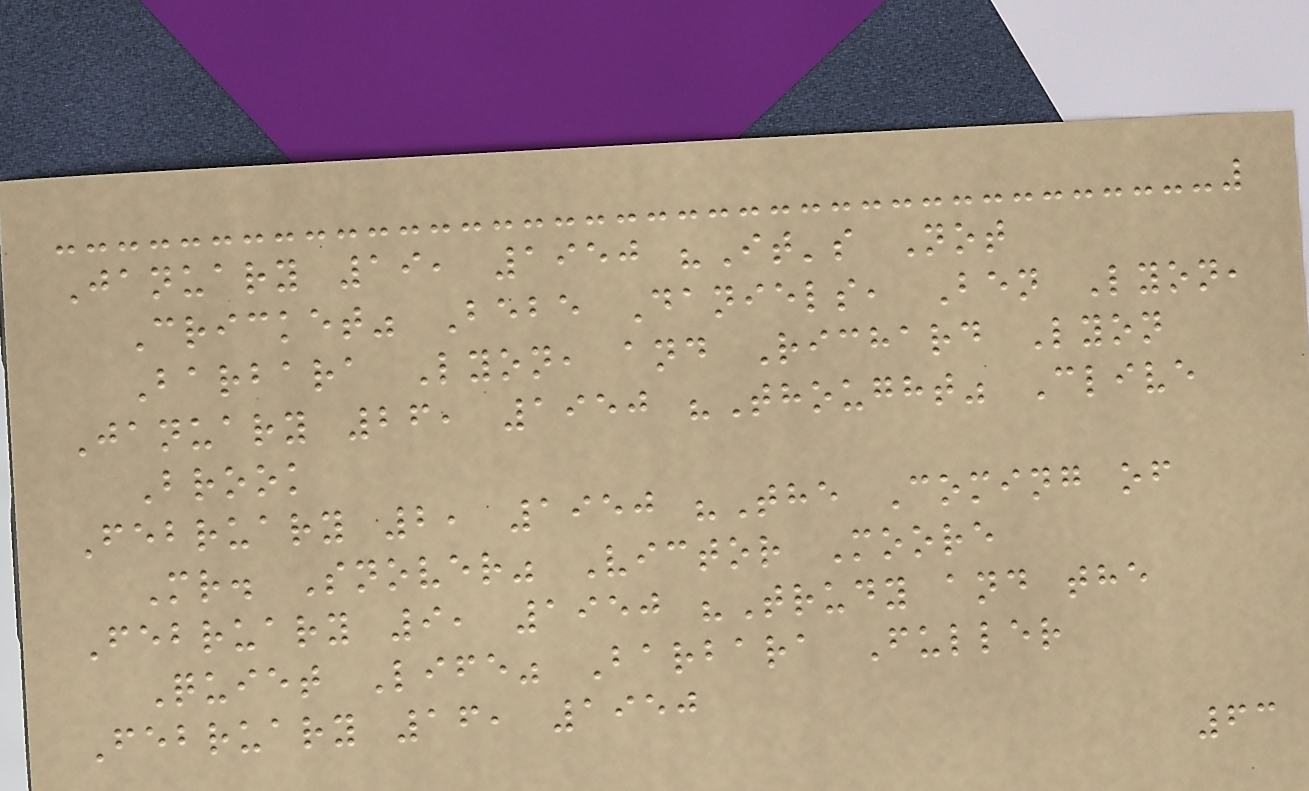January 19, 1950 "It's Not
Cricket" Bebe Daniels, Ben Lyon,
Barbara Lyon, and Richard Lyon
January 26, 1950 "Thought" Clive
Brook
February 2, 1950 "The Coming of
Mr. Snover" Victor Moore
February 9, 1950 "Trudy and the
Quiet Life" Barbara Fuller
February 16, 1950
63
